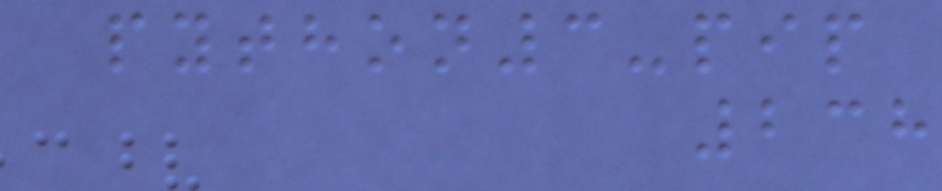python3-pip
238
